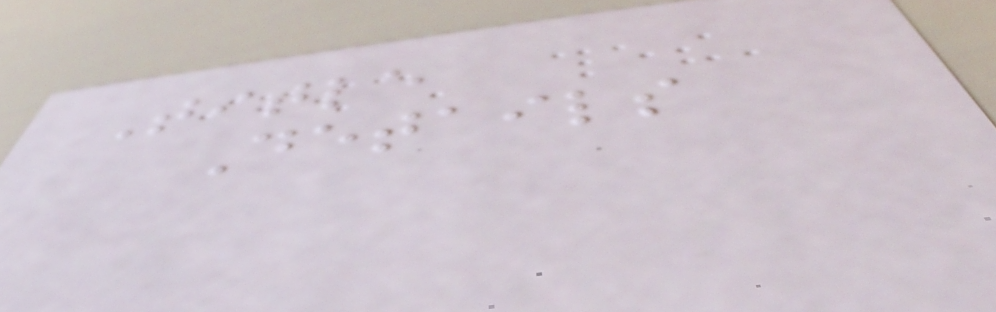Title
Details
